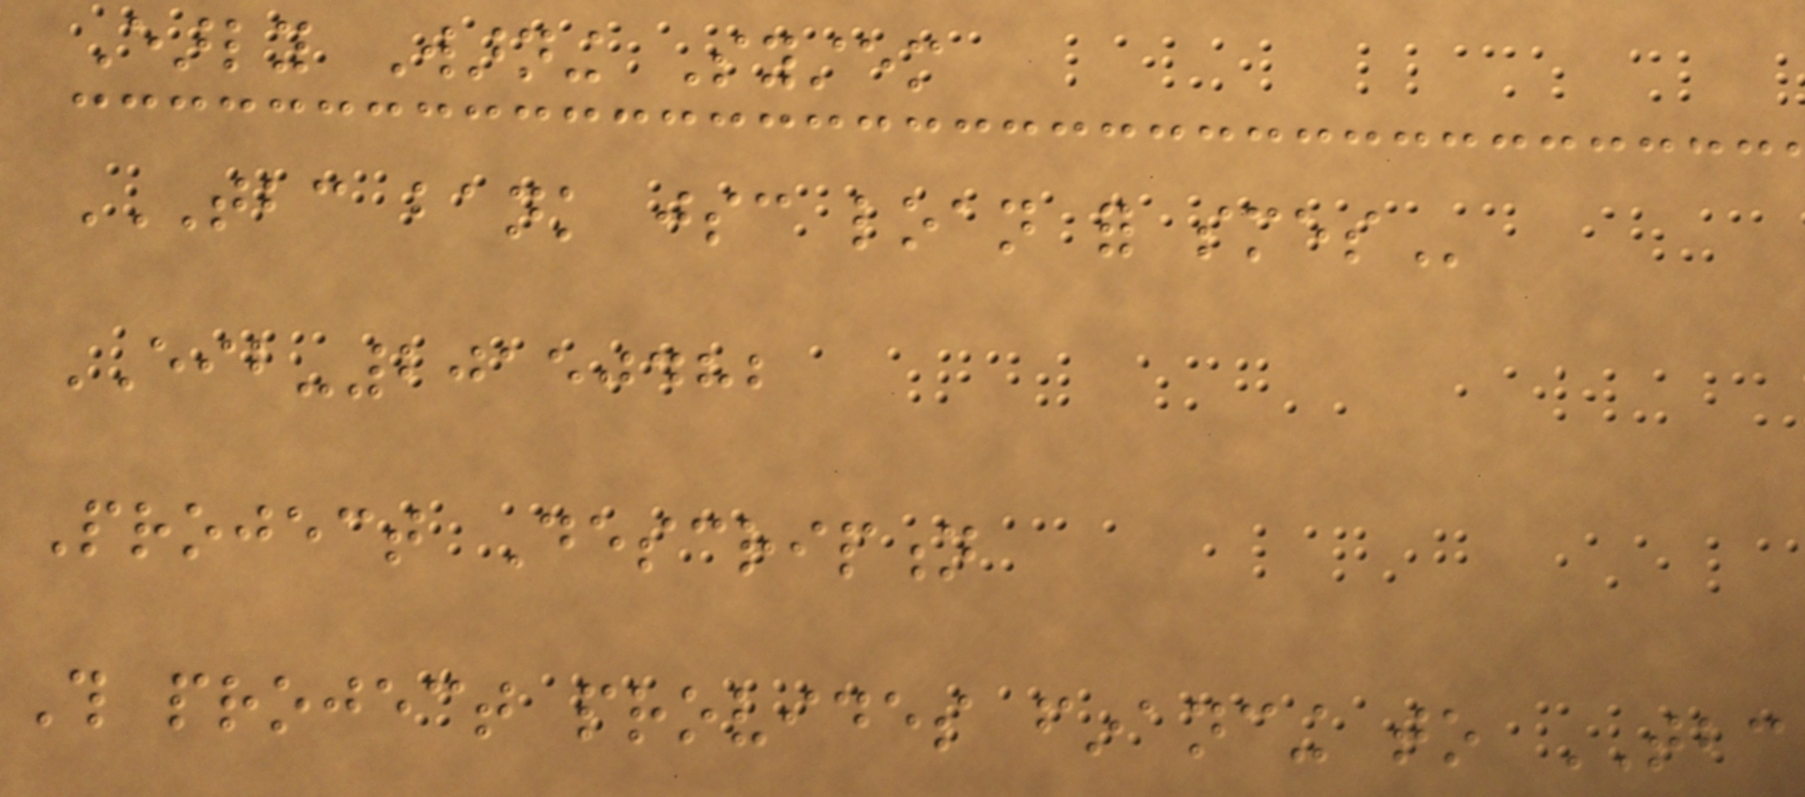Early Warning System
TBC BANK JSC LOAN FOR SMES
EIB-20150482
Project Description
This project provides financing to TBC
